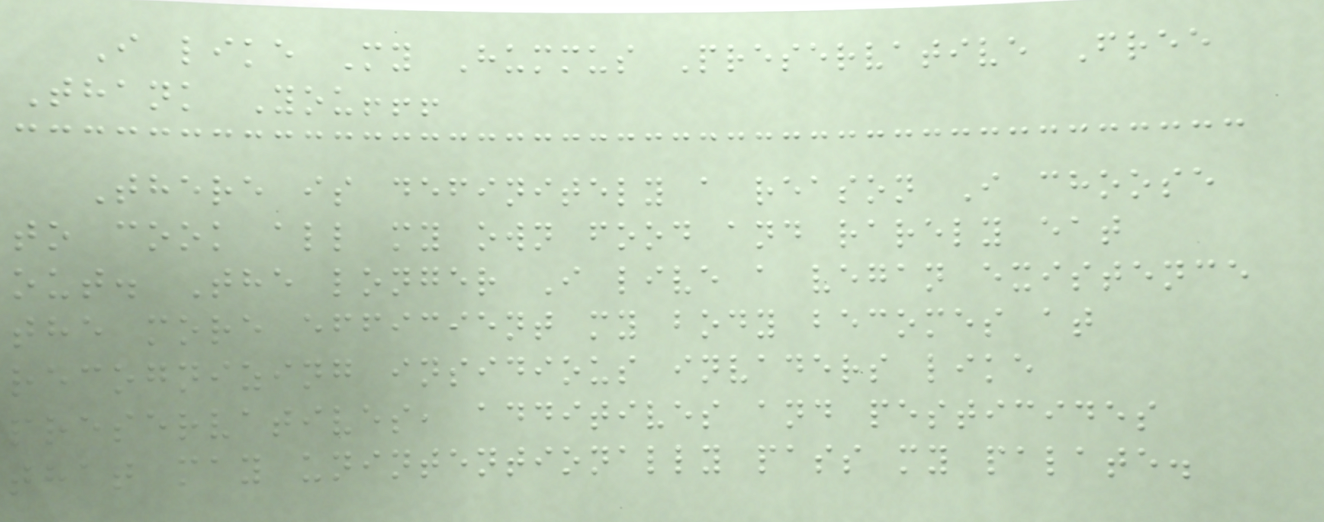I like My Hummus Preservative Free
Thank You!!!
There is definitely a reason I choose
to cook all my own food and rarely eat
out. The longer I live a vegan existence
the more efficient my body becomes at
recognizing insidious invaders like
preservatives, additives and pesticides
that may unintentionally pass my palate.
